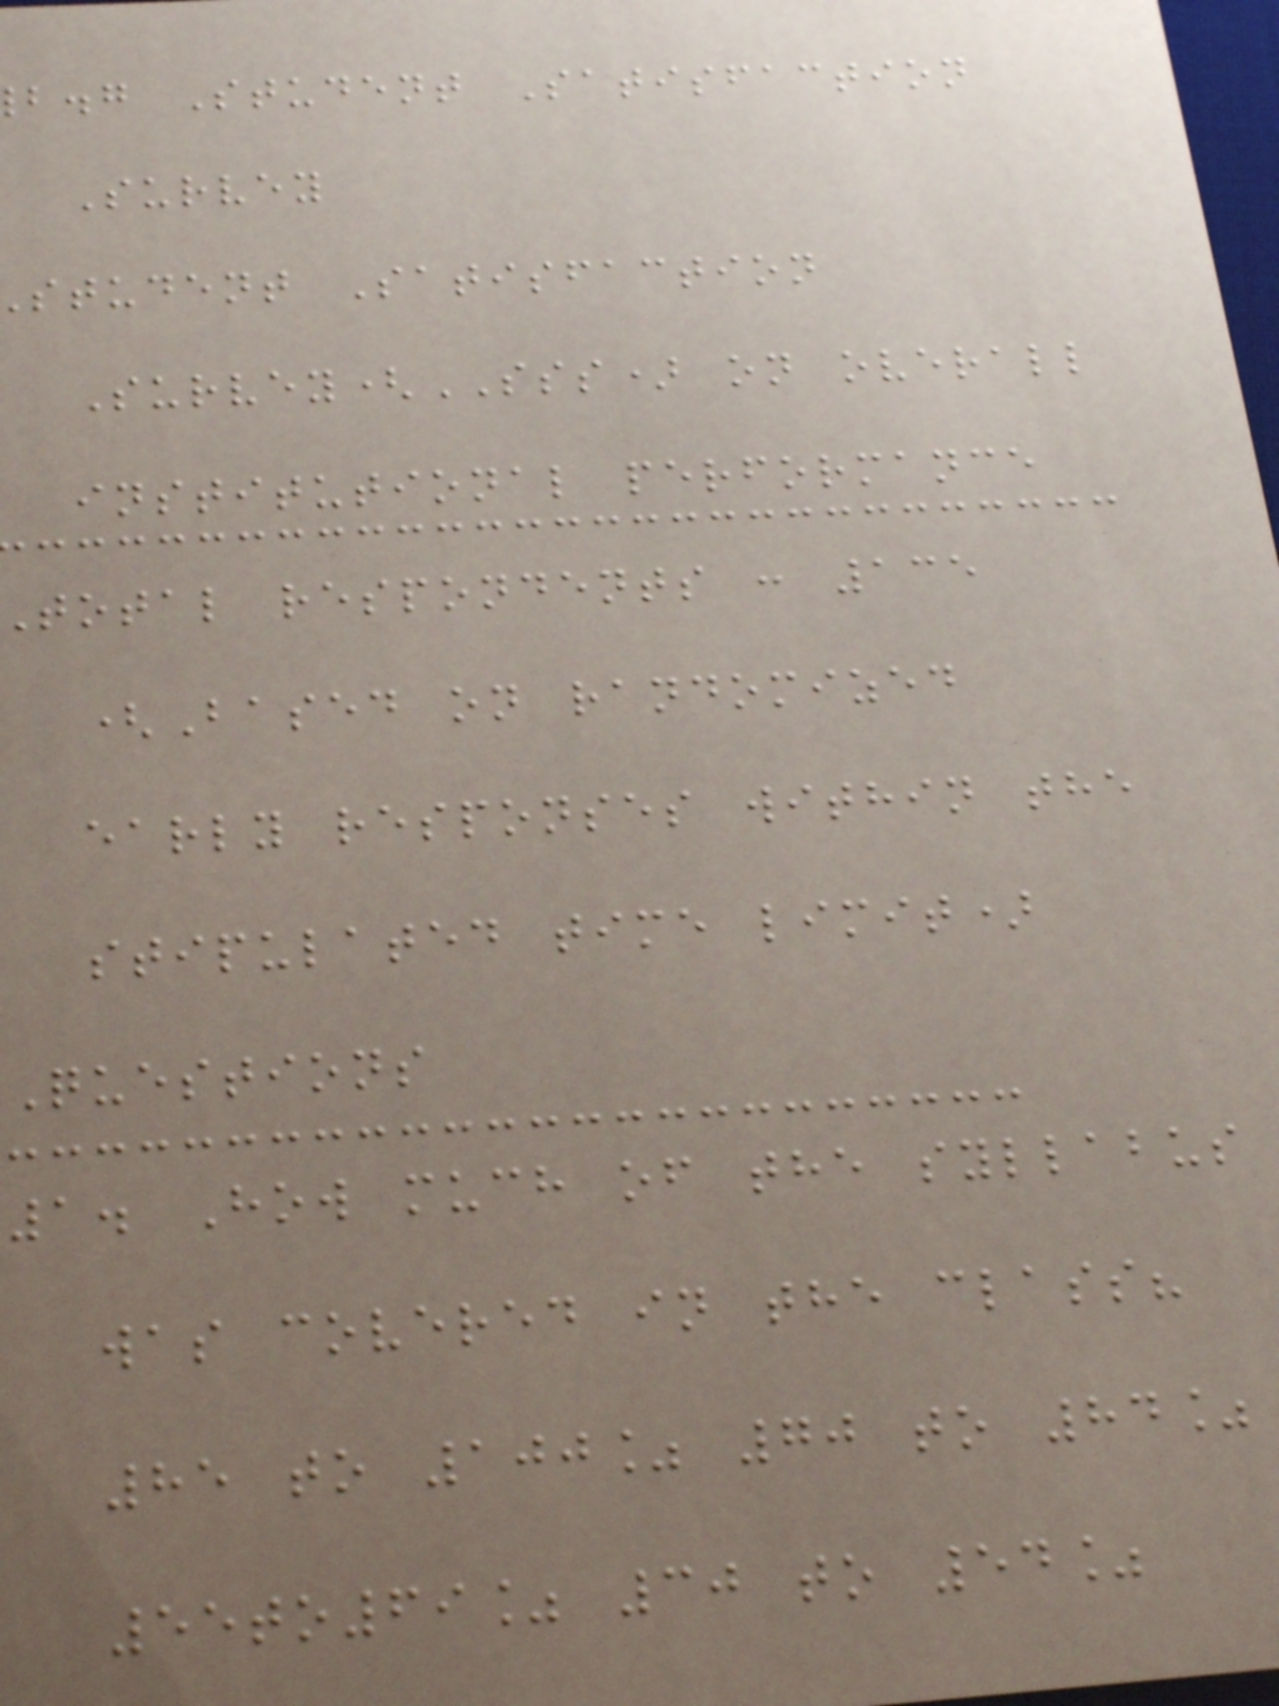b.g Student Satisfaction
Survey
student Satisfaction
Survey(SSS) on overall
institutional performance
total respondents : 135
(Based on randomized
early responses within the
stipulated time limit)
Questions
1. How much of the syllabus
was covered in the class?
85 to 100% 70 to 84%
55to69% 30 to 54%
